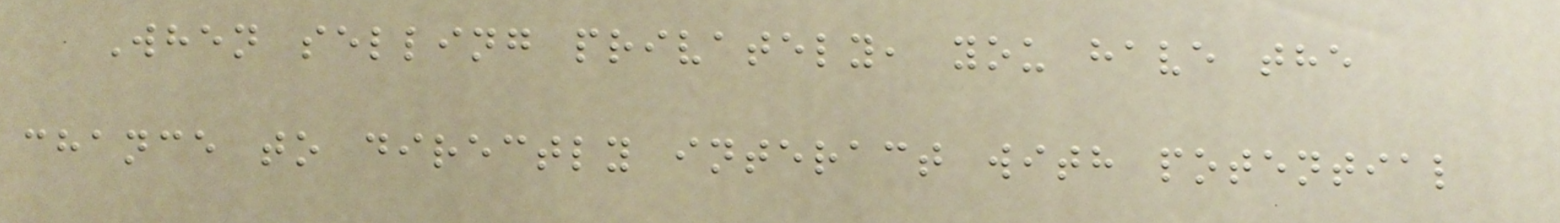When selling privately, you have the
chance to directly interact with potential
